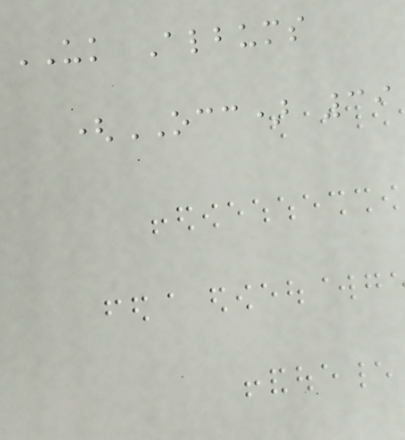UK Albums
(OCC) 39
